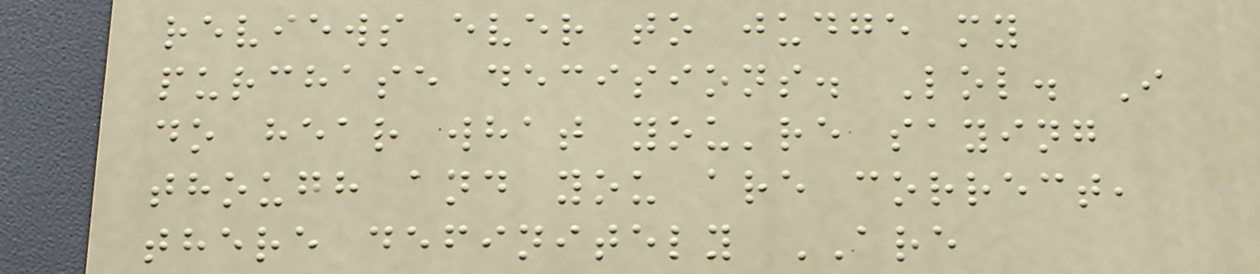reviews ever to judge my
purchase decisions. Lol. I
do hear what you're saying
though and you are correct,
there definitely ARE
